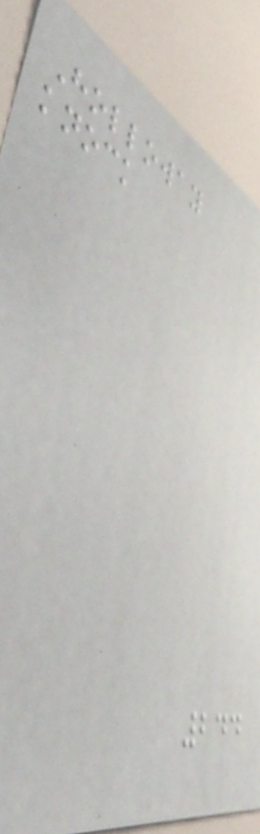Holloway
knock
244
